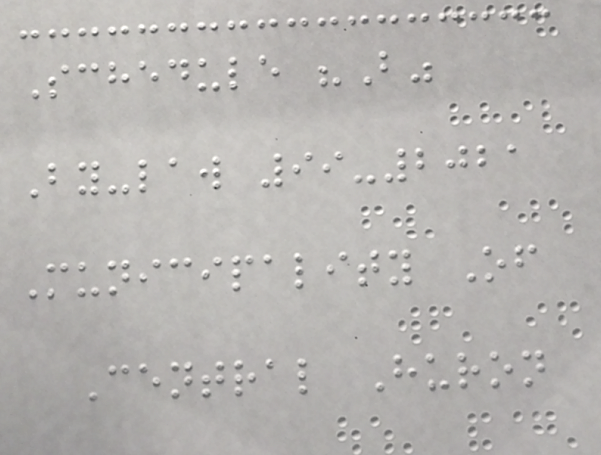Schedule "B"
By-law 99-2021
Municipality Of
Central Huron
